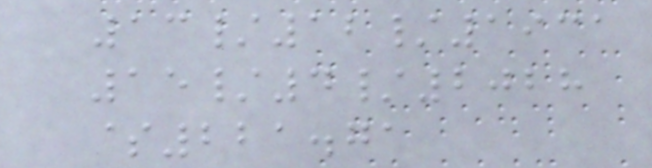13/12/1931
15/4/2028
$221.71
